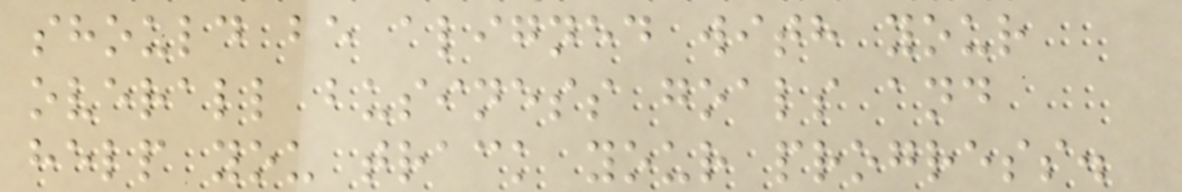should be aligned with your
overall business goals and
help you track your progress.
